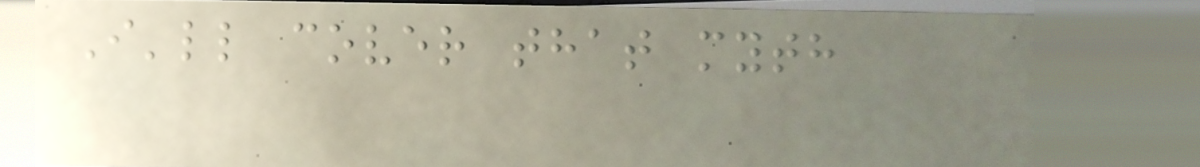I'll cover that myth
